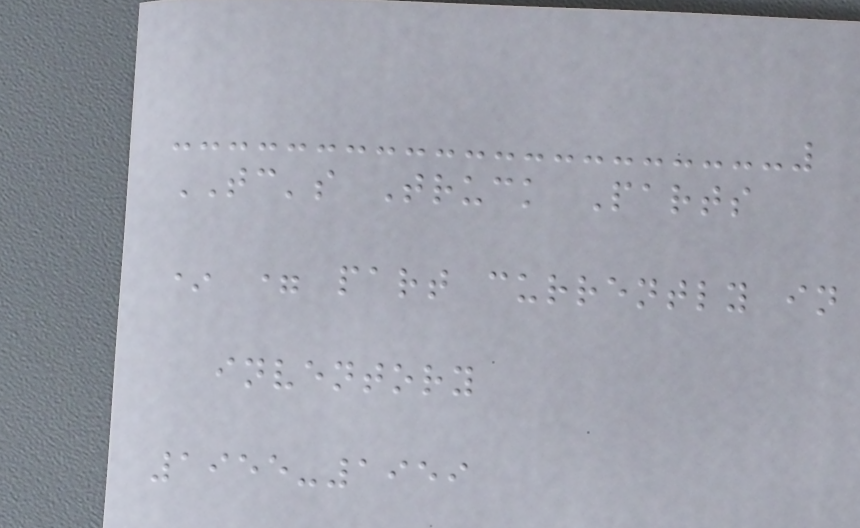TC's Truck Parts
* = part currently in
inventory
1955-1959
